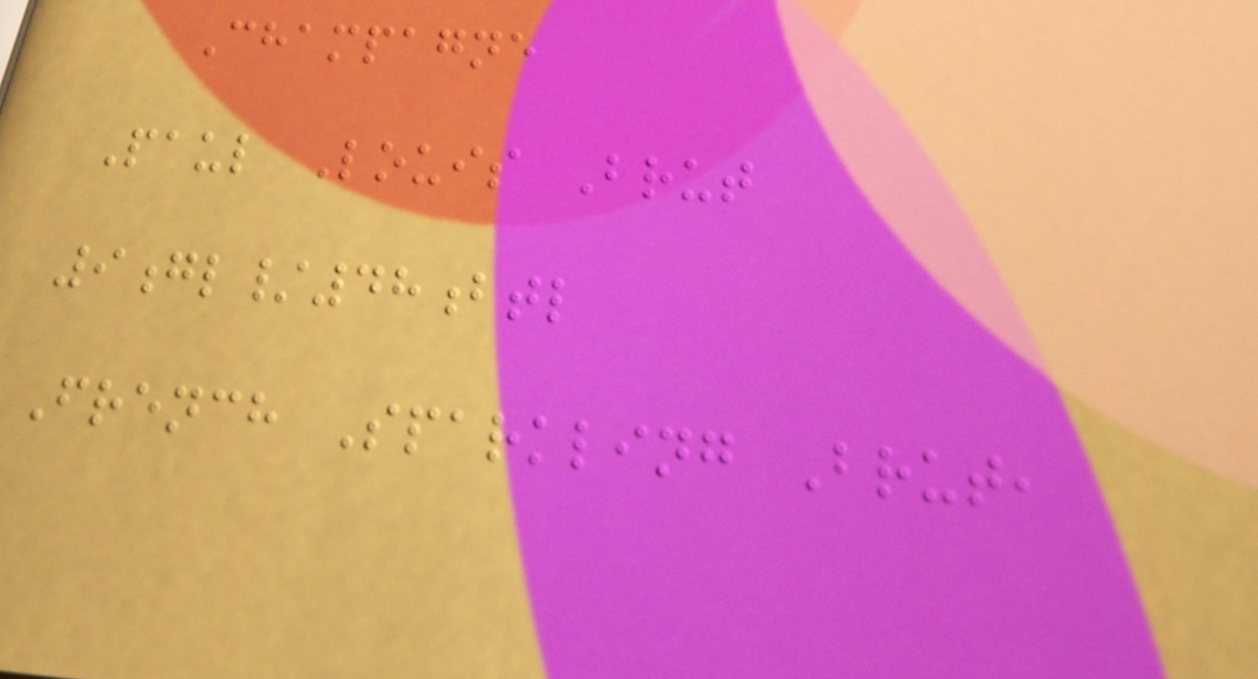Champagne
Paul Louis Brut
9gl/48btl
French Sparkling Brut,
